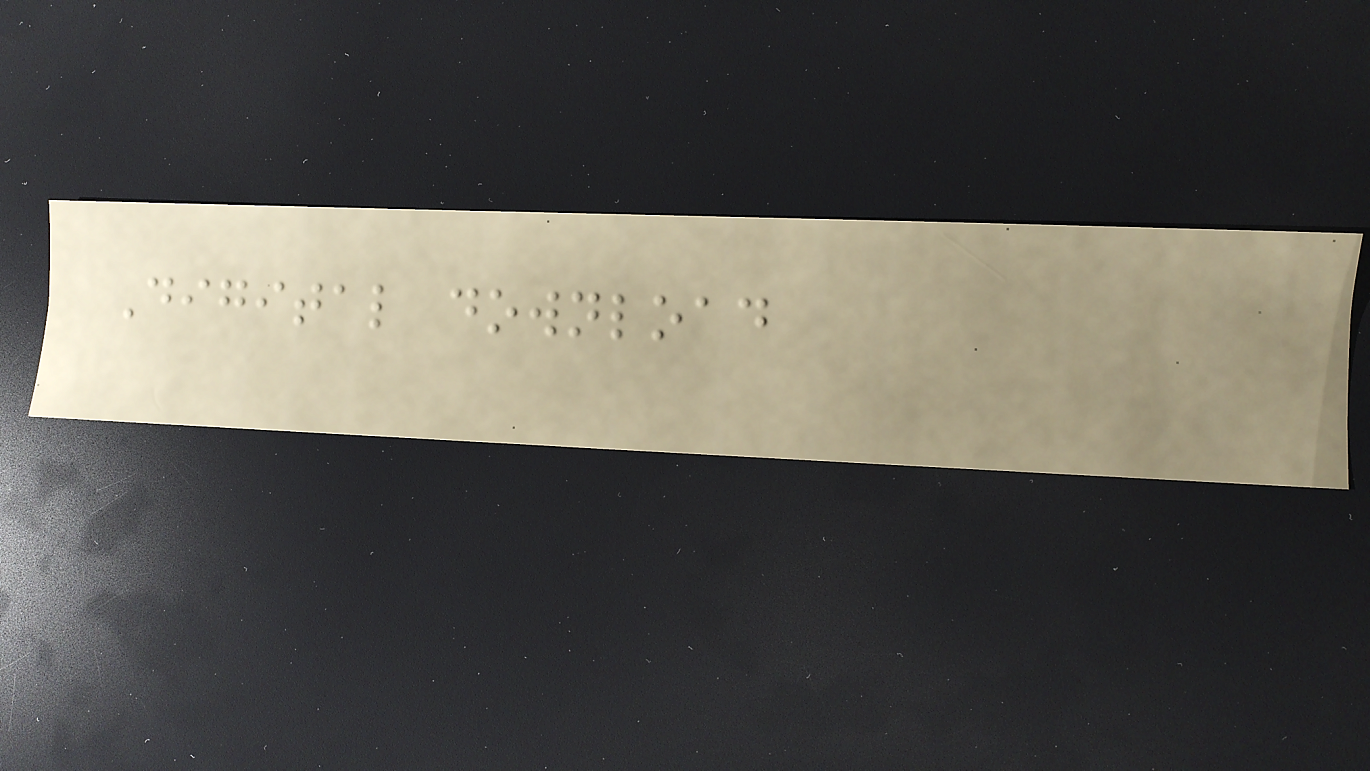Digital download
